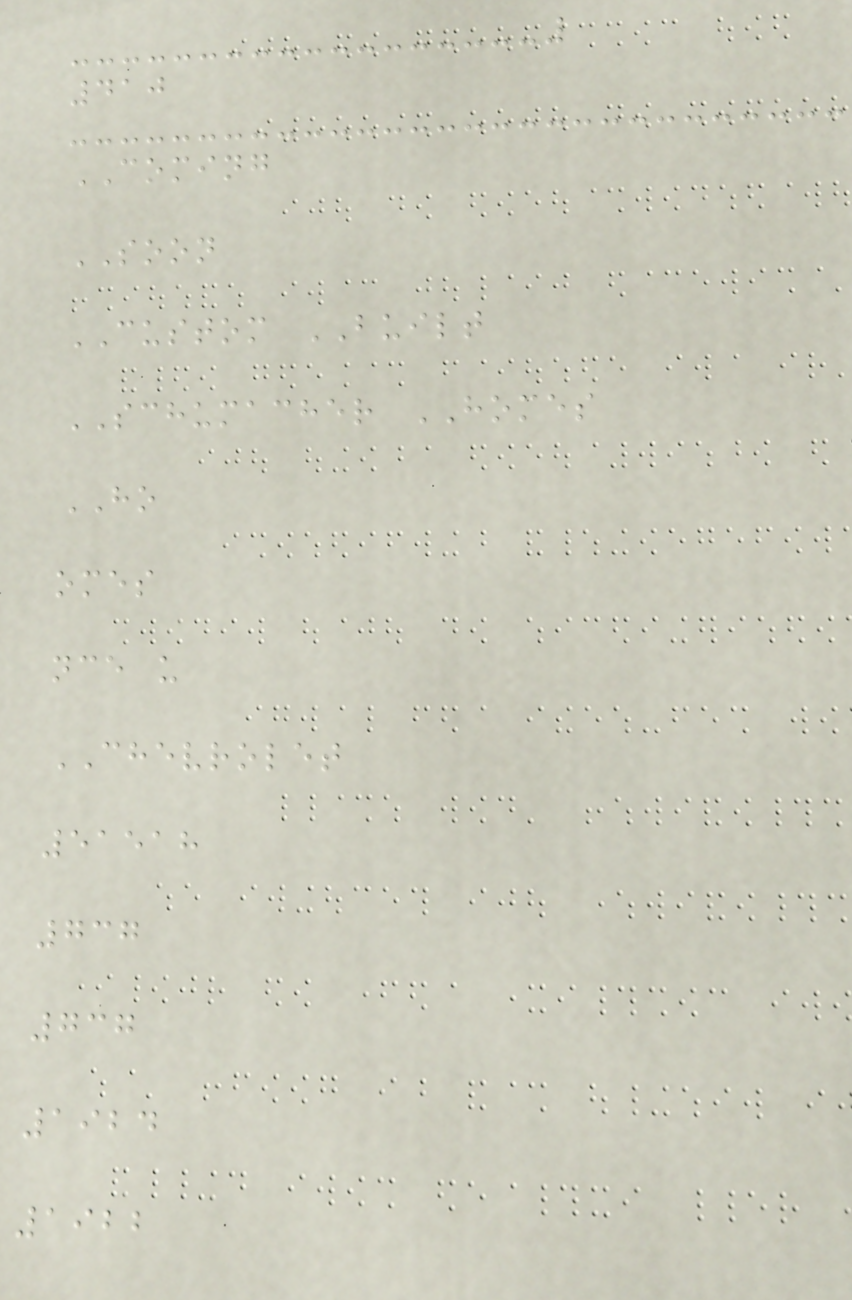410
COMING
SOON
CUSTOM BUILT
SCHUMACHER HOMES
HO
omes
nce u
CHEVROLET
51518
737
737
1924
1922
